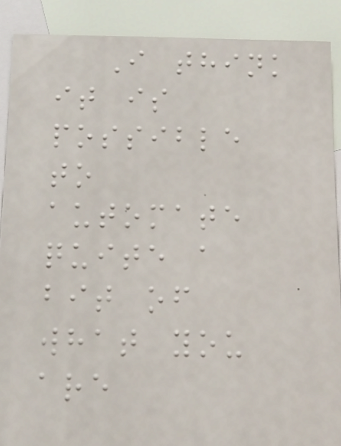I think
it is
possible
to
automate
quite a
bit of
what you
are
